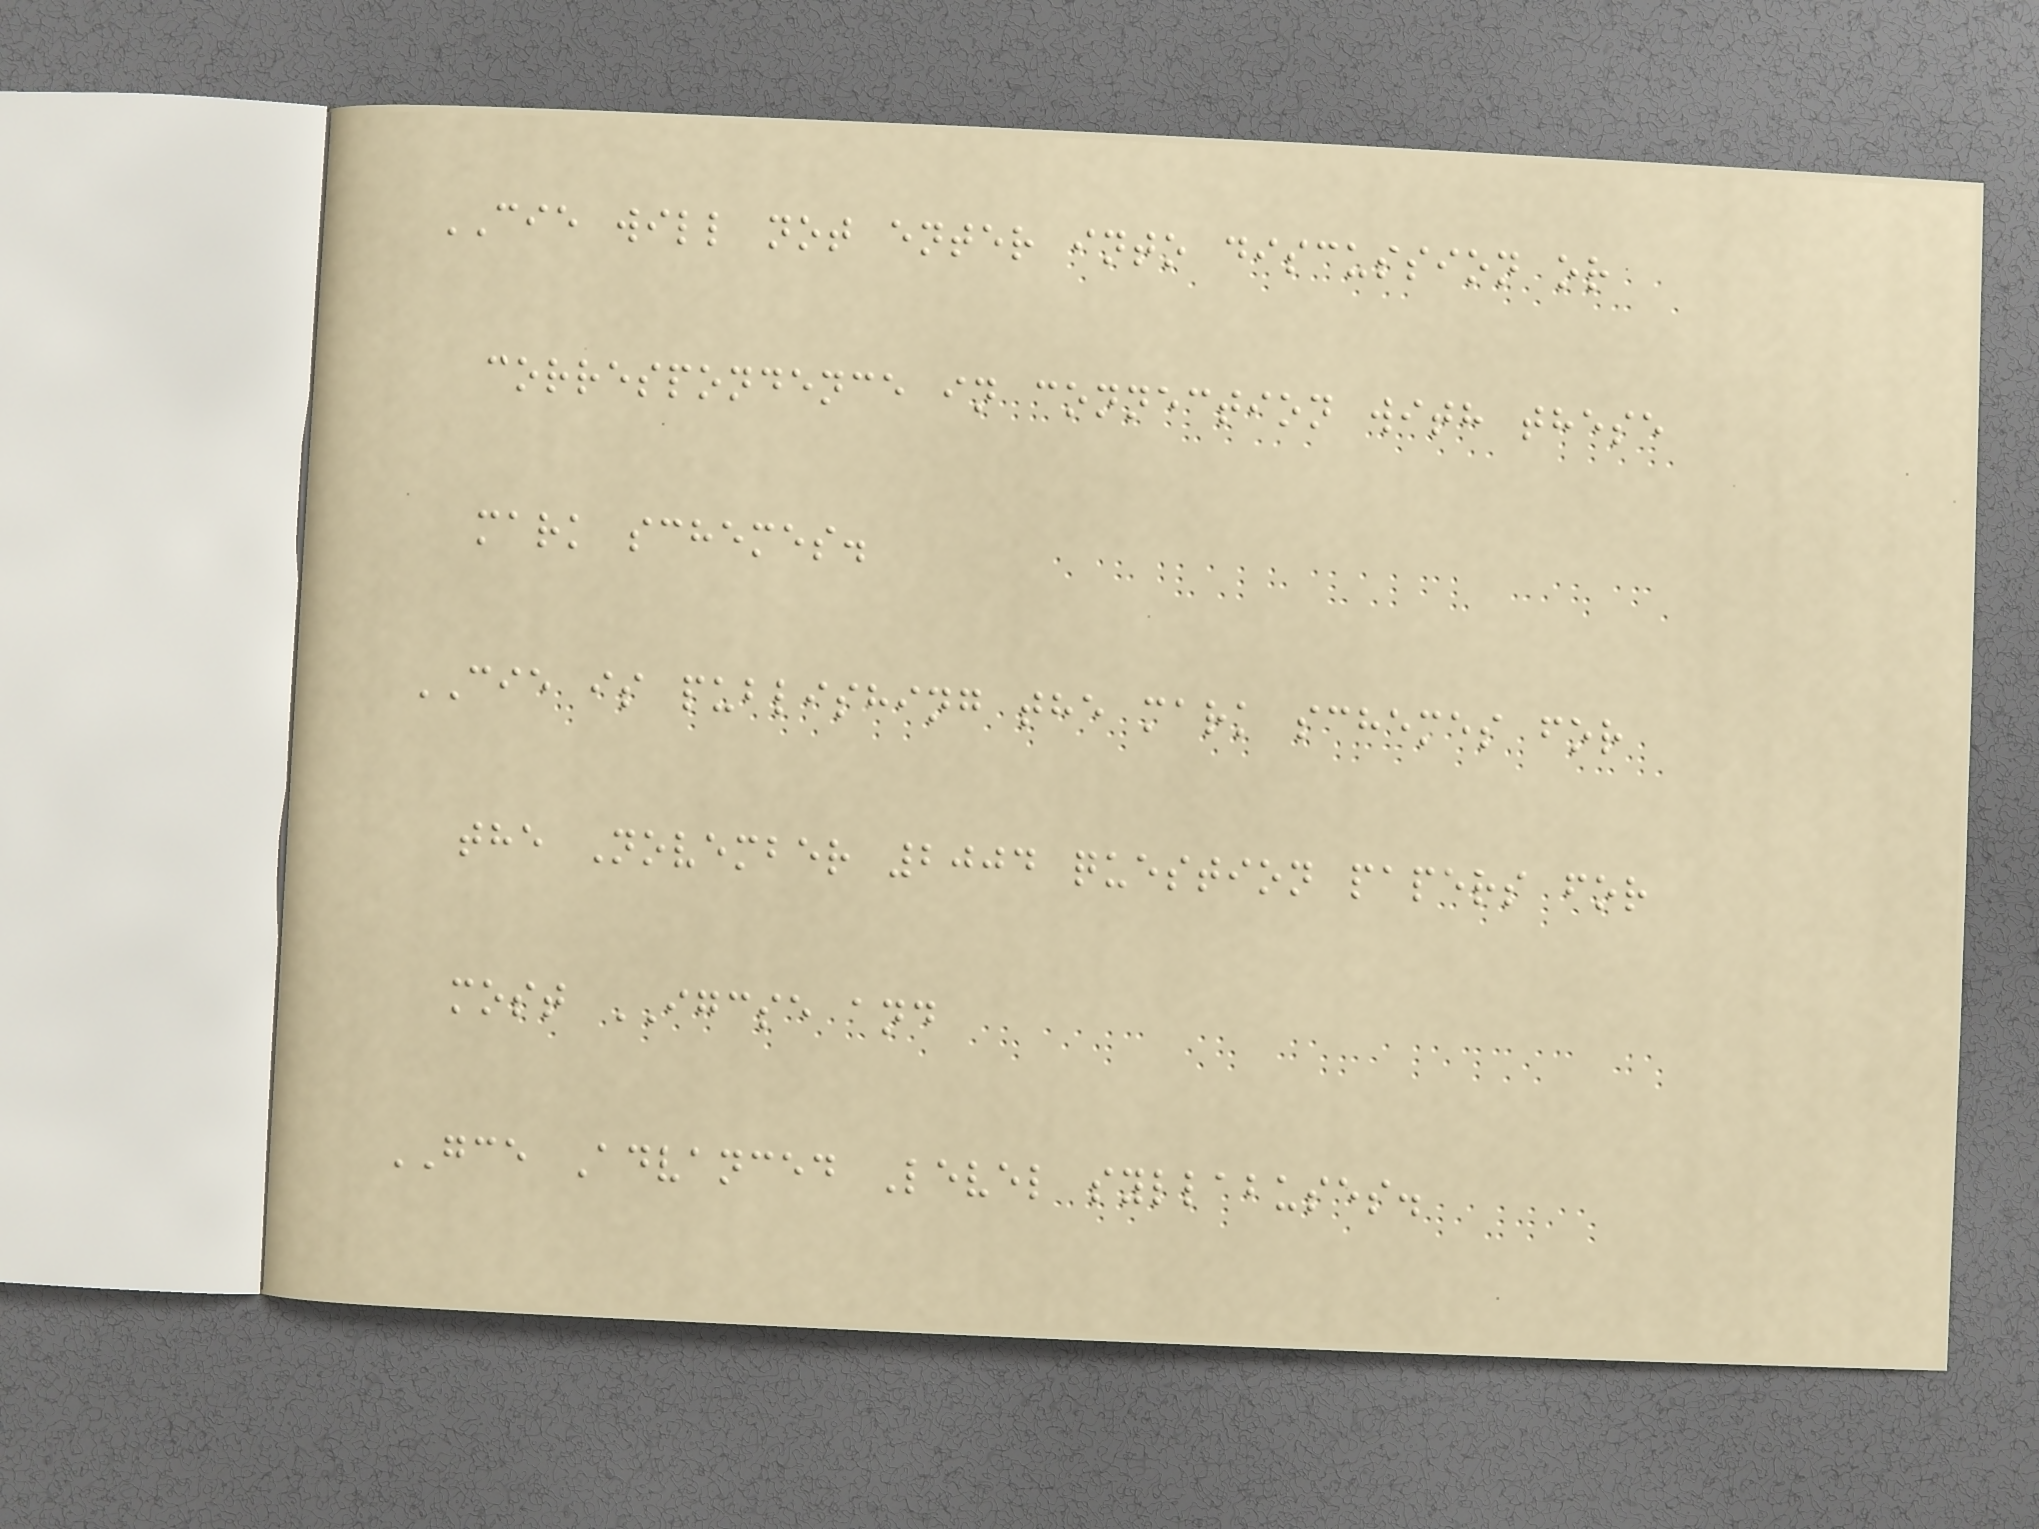CIE will not enter into discussion or
correspondence in connection with these
mark schemes.
CIE is publishing the mark schemes for
the November 2004 question papers for
most IGCSE and
GCE Advanced Level syllabuses.
